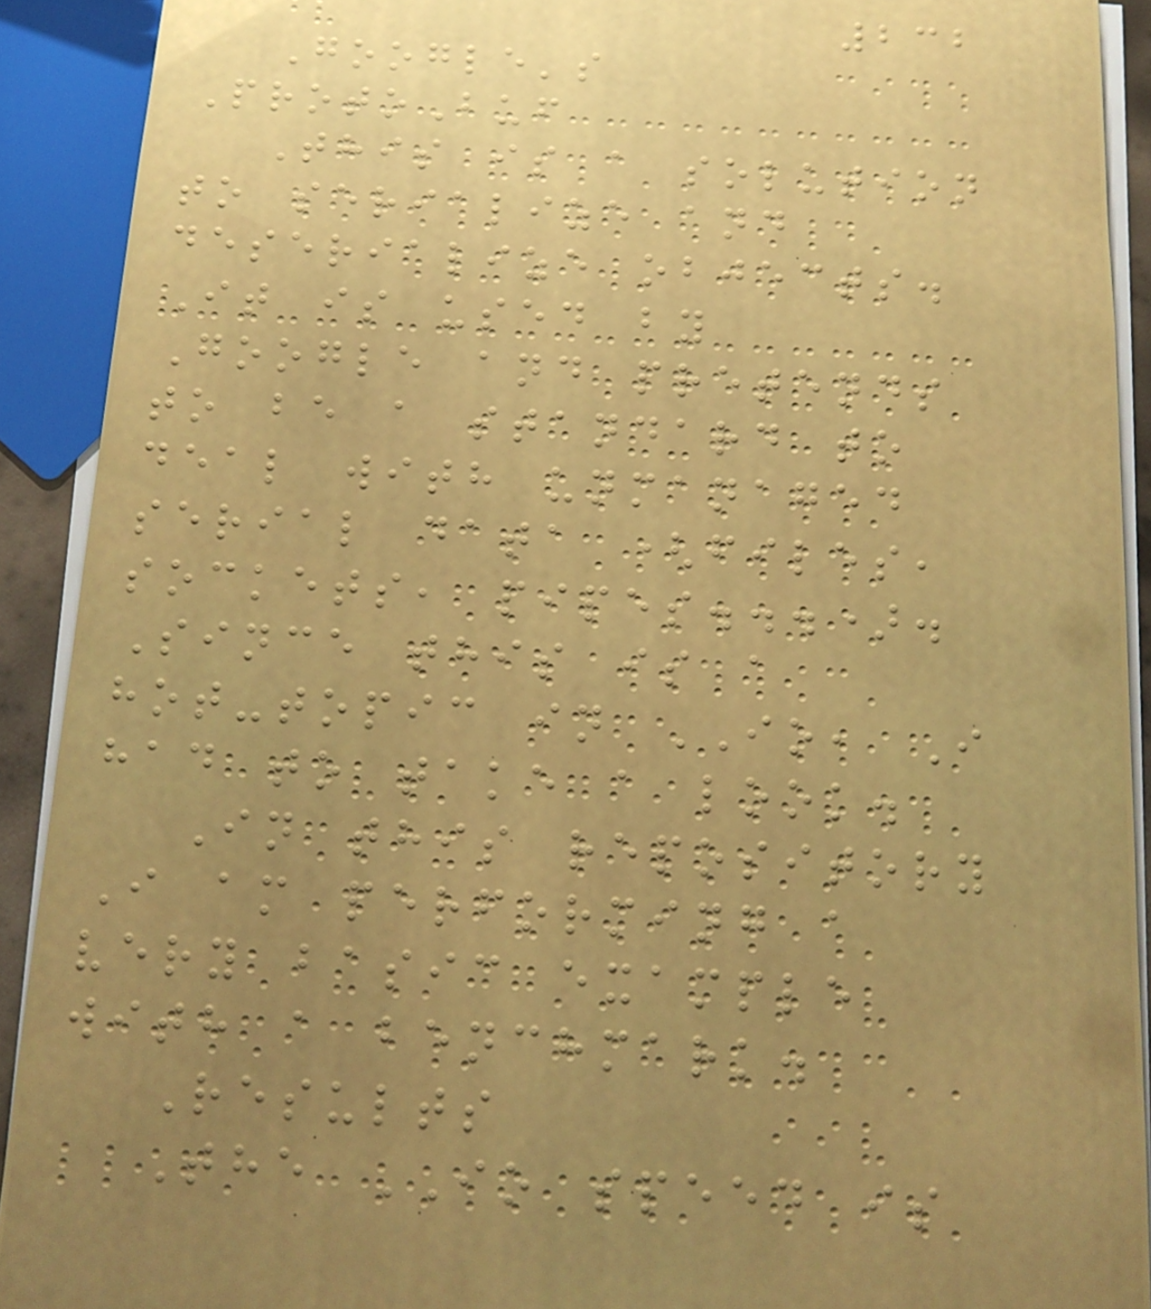232
Google's
ProtoBuf
This is a solution
to serialize and
deserialize objects.
It is used by
Google and pretends
to be a standard to
deal with unmanaged
serial data (files,
sockets, pipes...).
Since this is a
hot-topic in IO, I
had to take a look.
In this repository
I am performing a
very basic example
with a benchmark.
Results
The IO speed is
